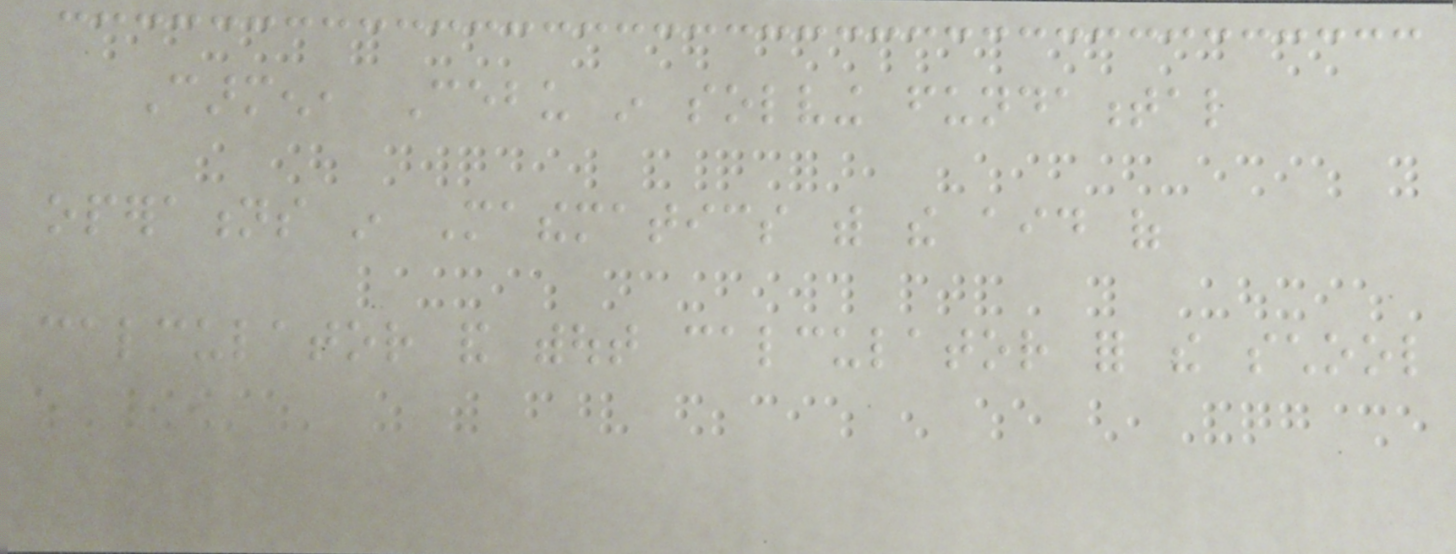Carmen, Cebu in solving fundamental
operations in Mathematics with the aid of
calculator and without calculator for the school
